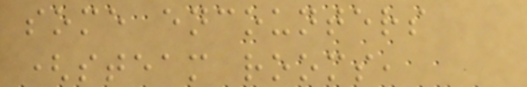some encounters
(steam rooms,
